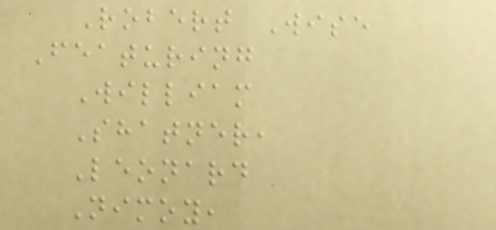Robert Wise
Featuring
William
Shatner,
Leonard
Nimoy,
